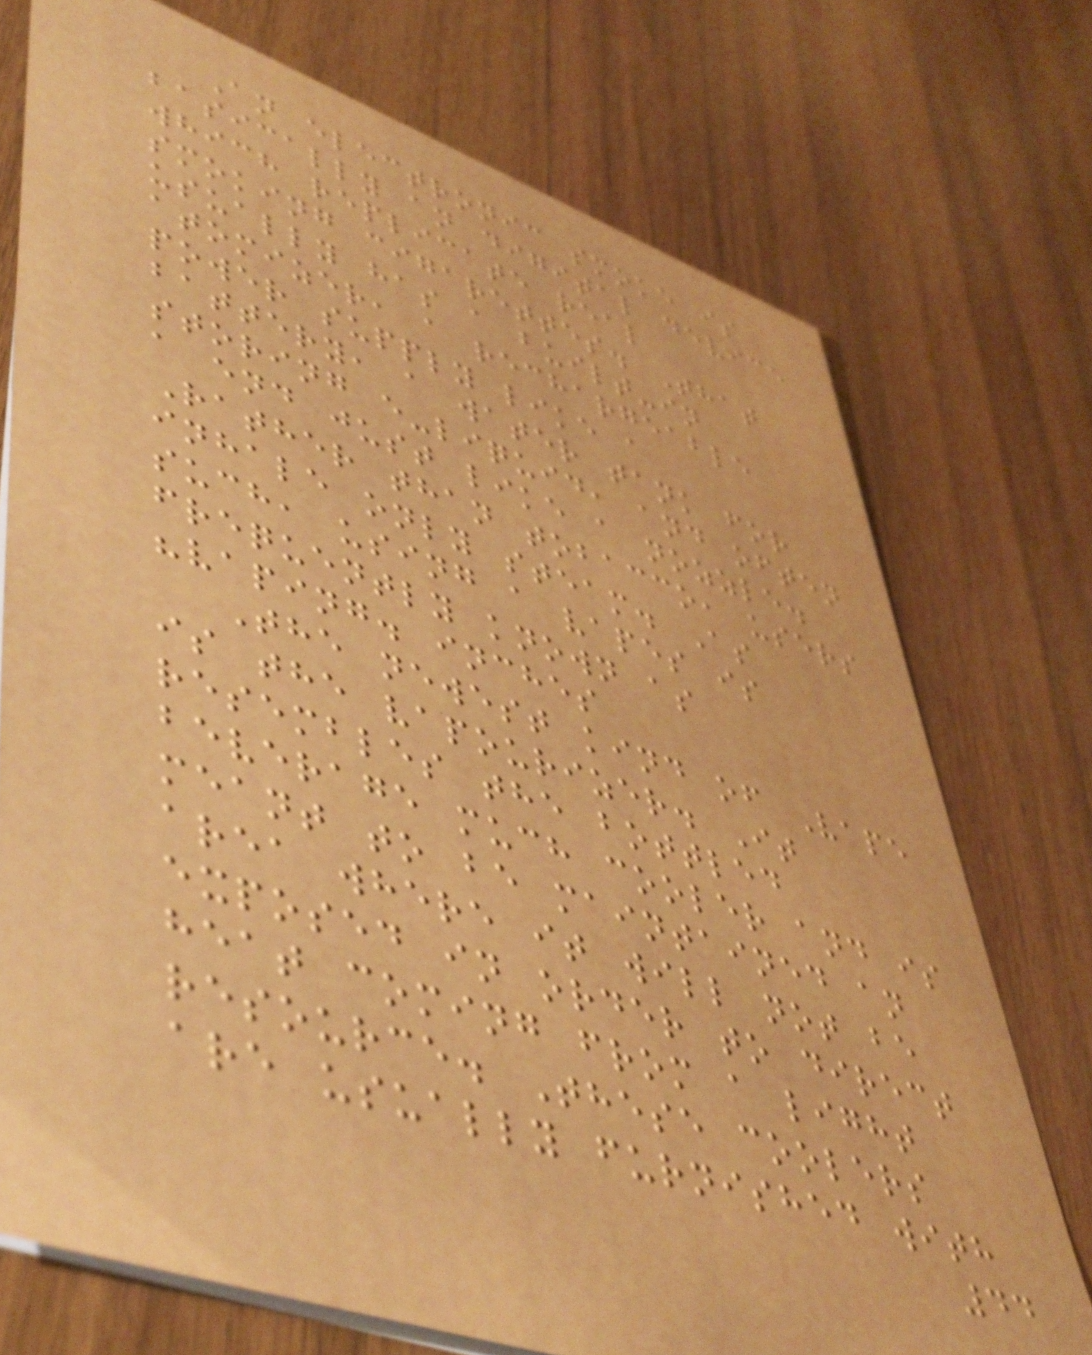An electronic smoke is
basically an digital device
which replicate real
smoking cigarettes. That
usually has a built-in
atomizer, a rechargeable
power supply like a
battery, a water tank for
storing e-liquid, and often
a end just like a nozzle.
Rather than tobacco, users
inhale only steam. As
such, using a vapes is
frequently known as
"vaping. inches
The newest kind of Vape
is the vapourizer. It
resembles the bottled
beverage much cooler and is
meant to be maintained an
area where it will not be
exposed in order to direct
heat coming from a light
resource. These coolers
are usually furnished with
44
